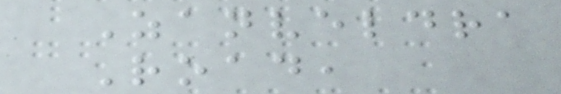Zanveldra
Road,
